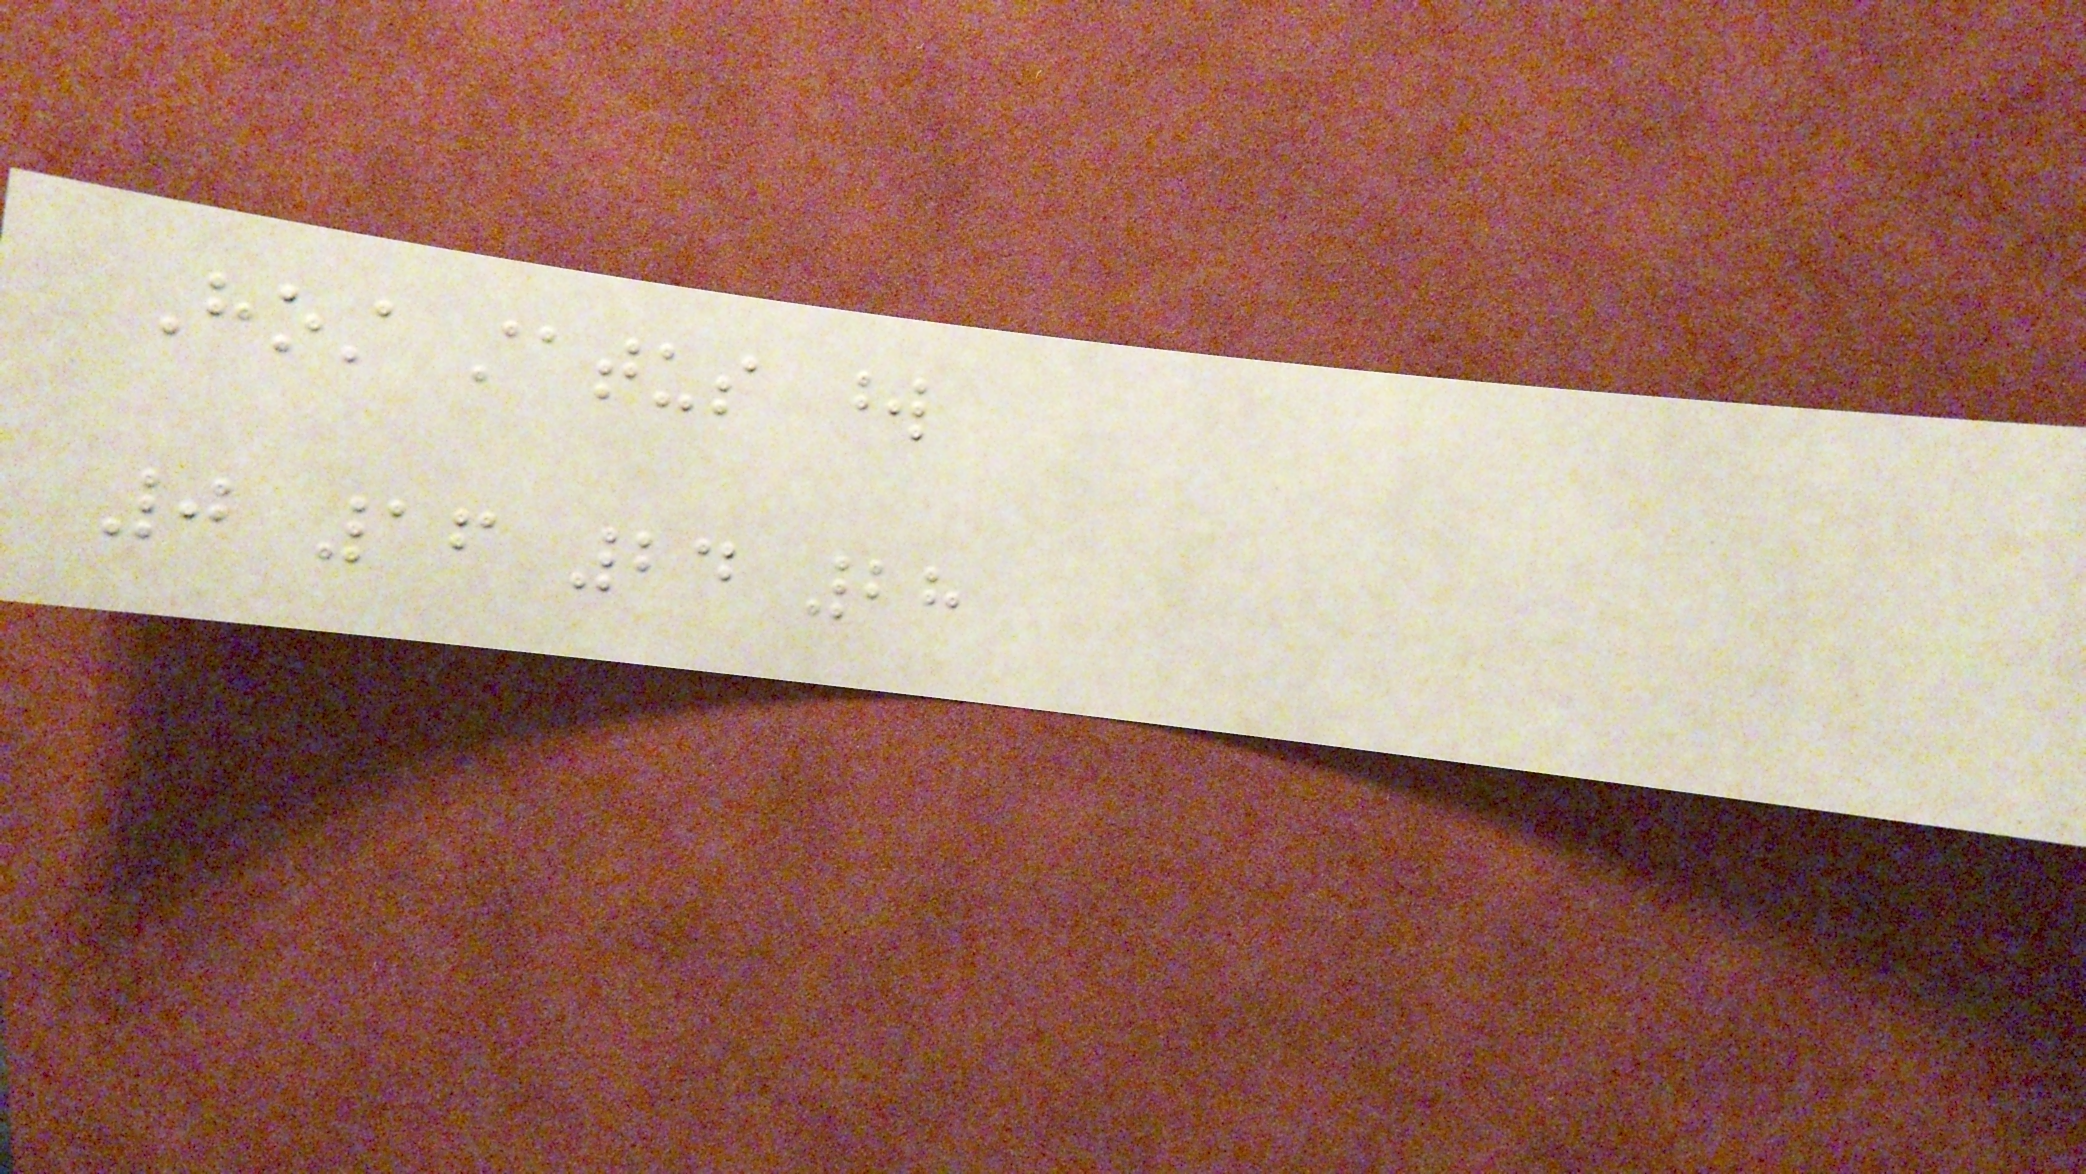Host status word
0 16 24 28
